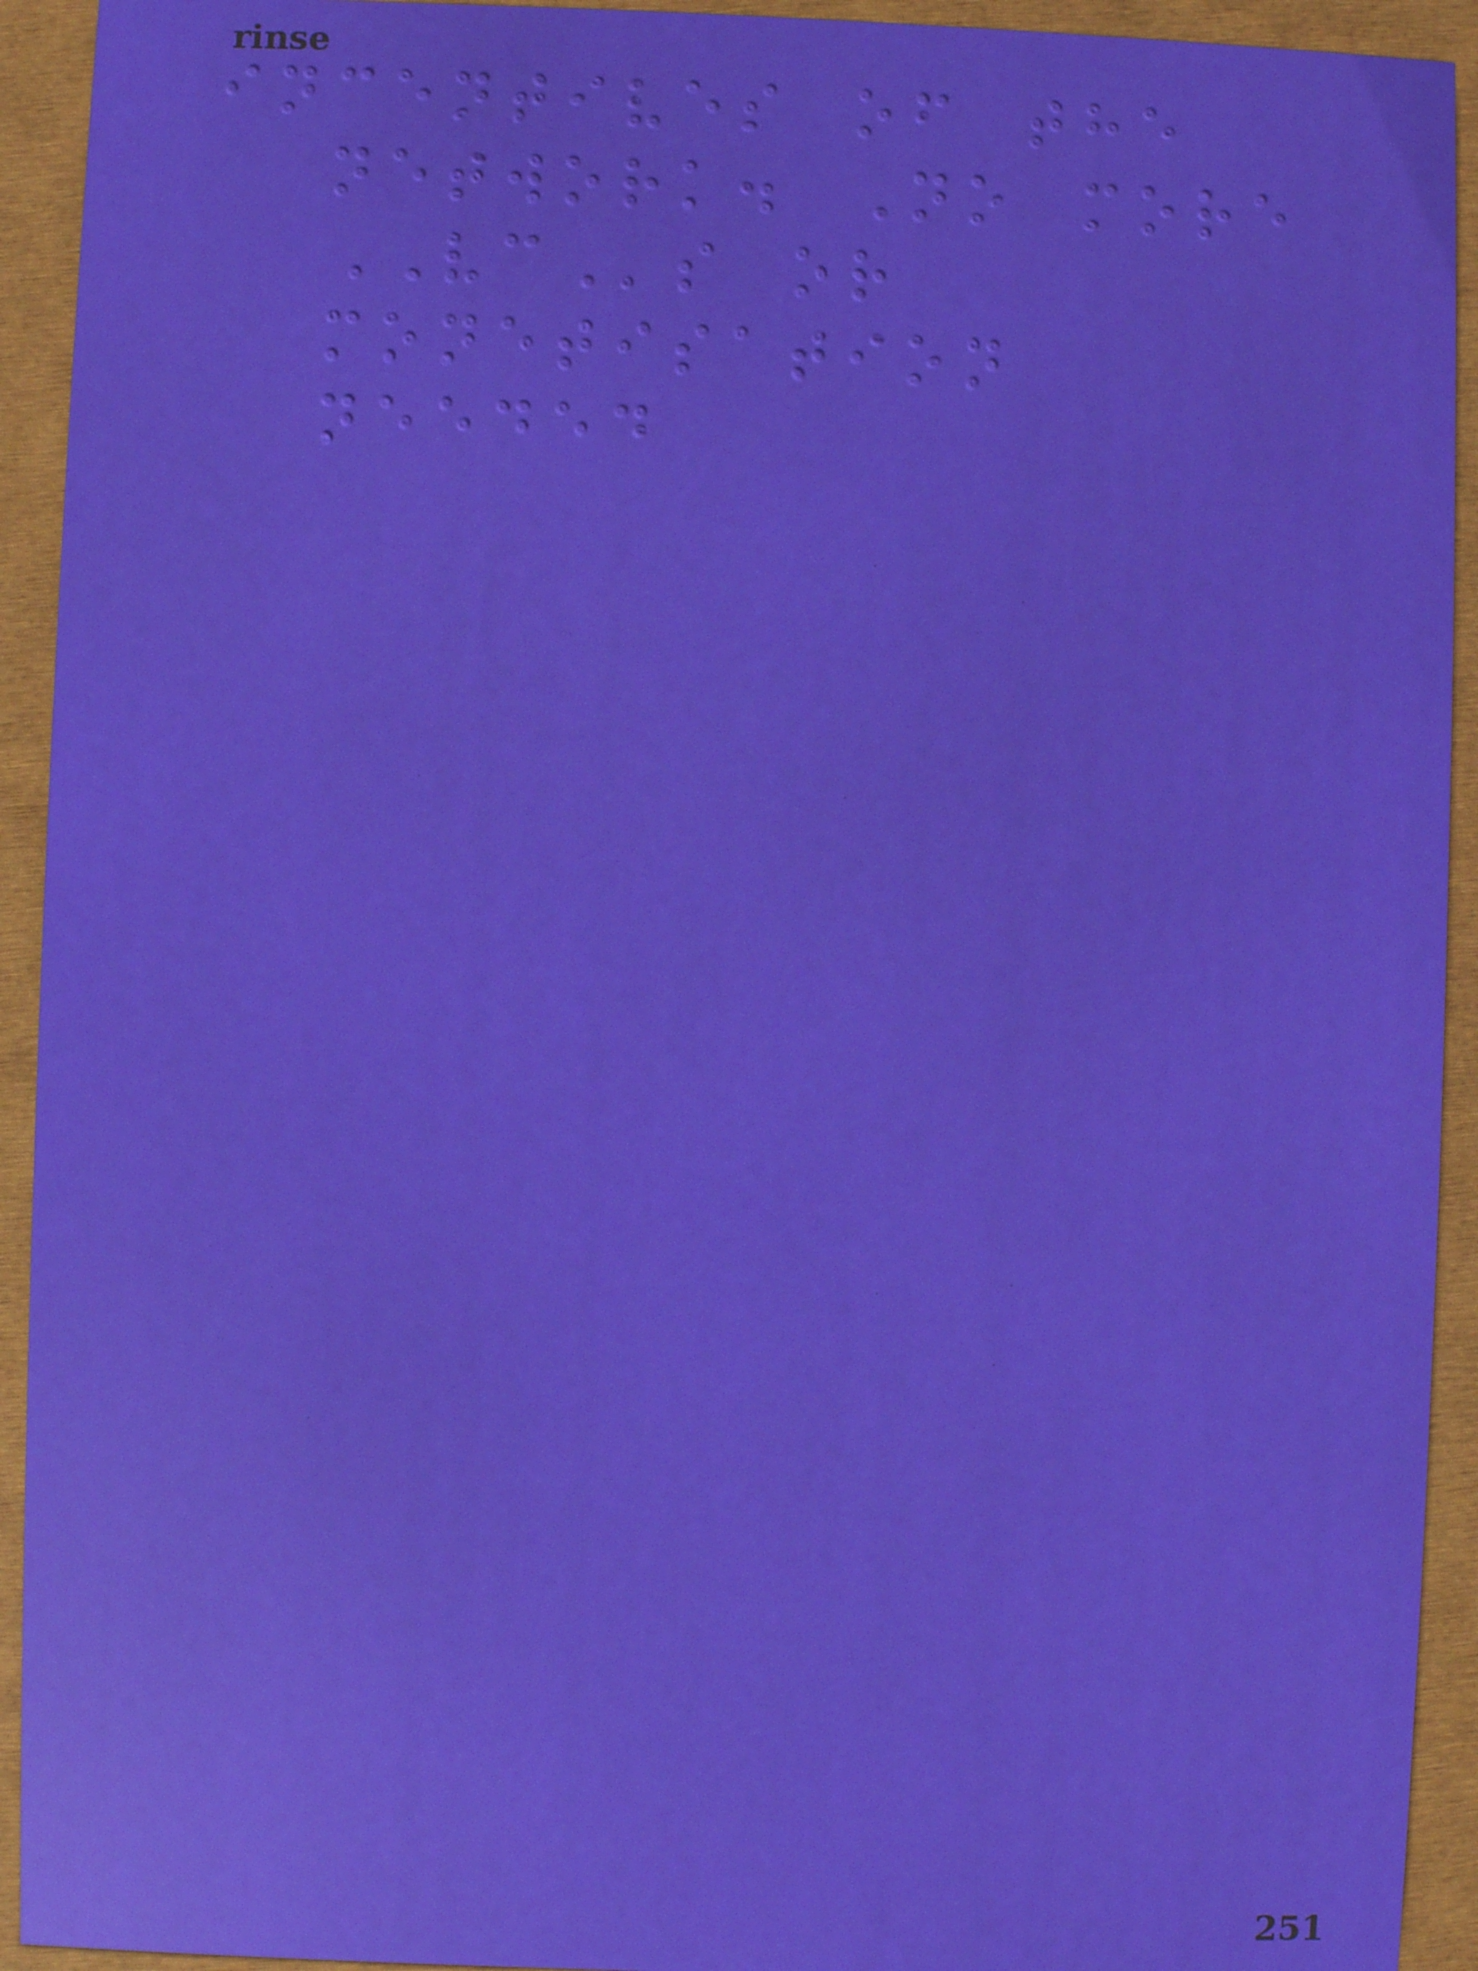incentives of the
network. No more
VCs or
monetisation
needed
